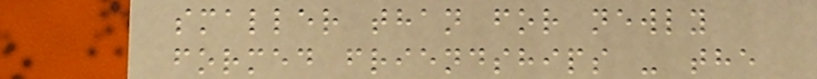smaller than for newly
formed friendships - the
